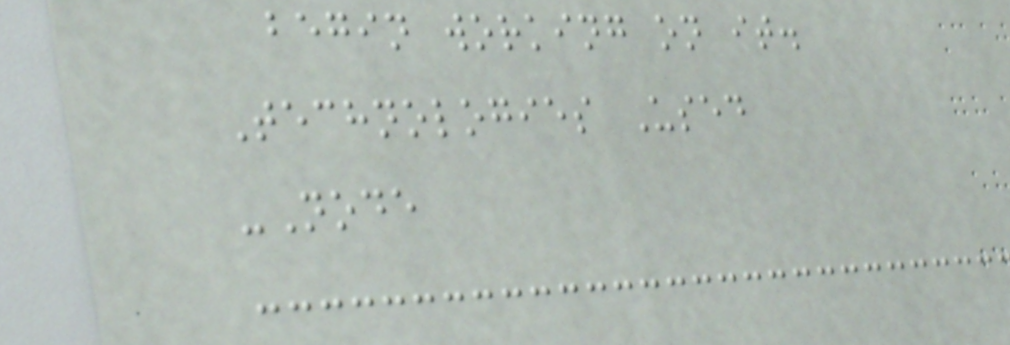begin working on it.
Technologies Used
-Node
